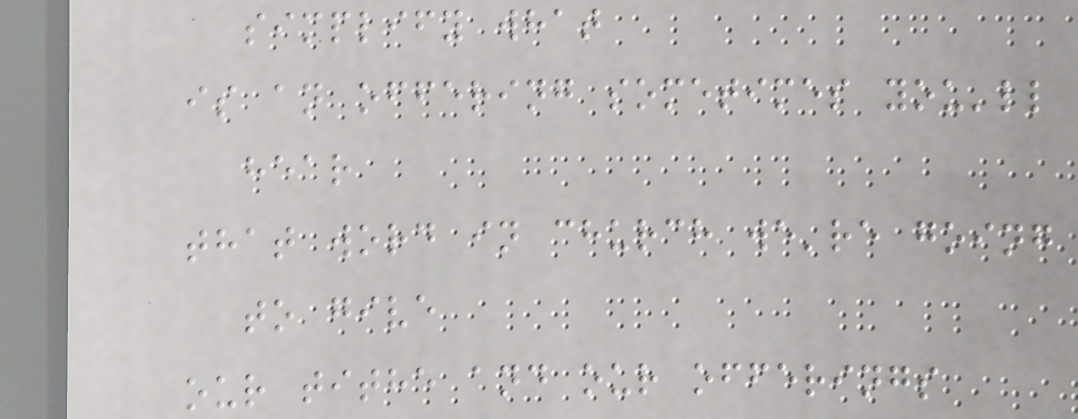simplify what
is an offering sometimes you'll
hear
that word in church we're going
to give
our tithe and our offerings
